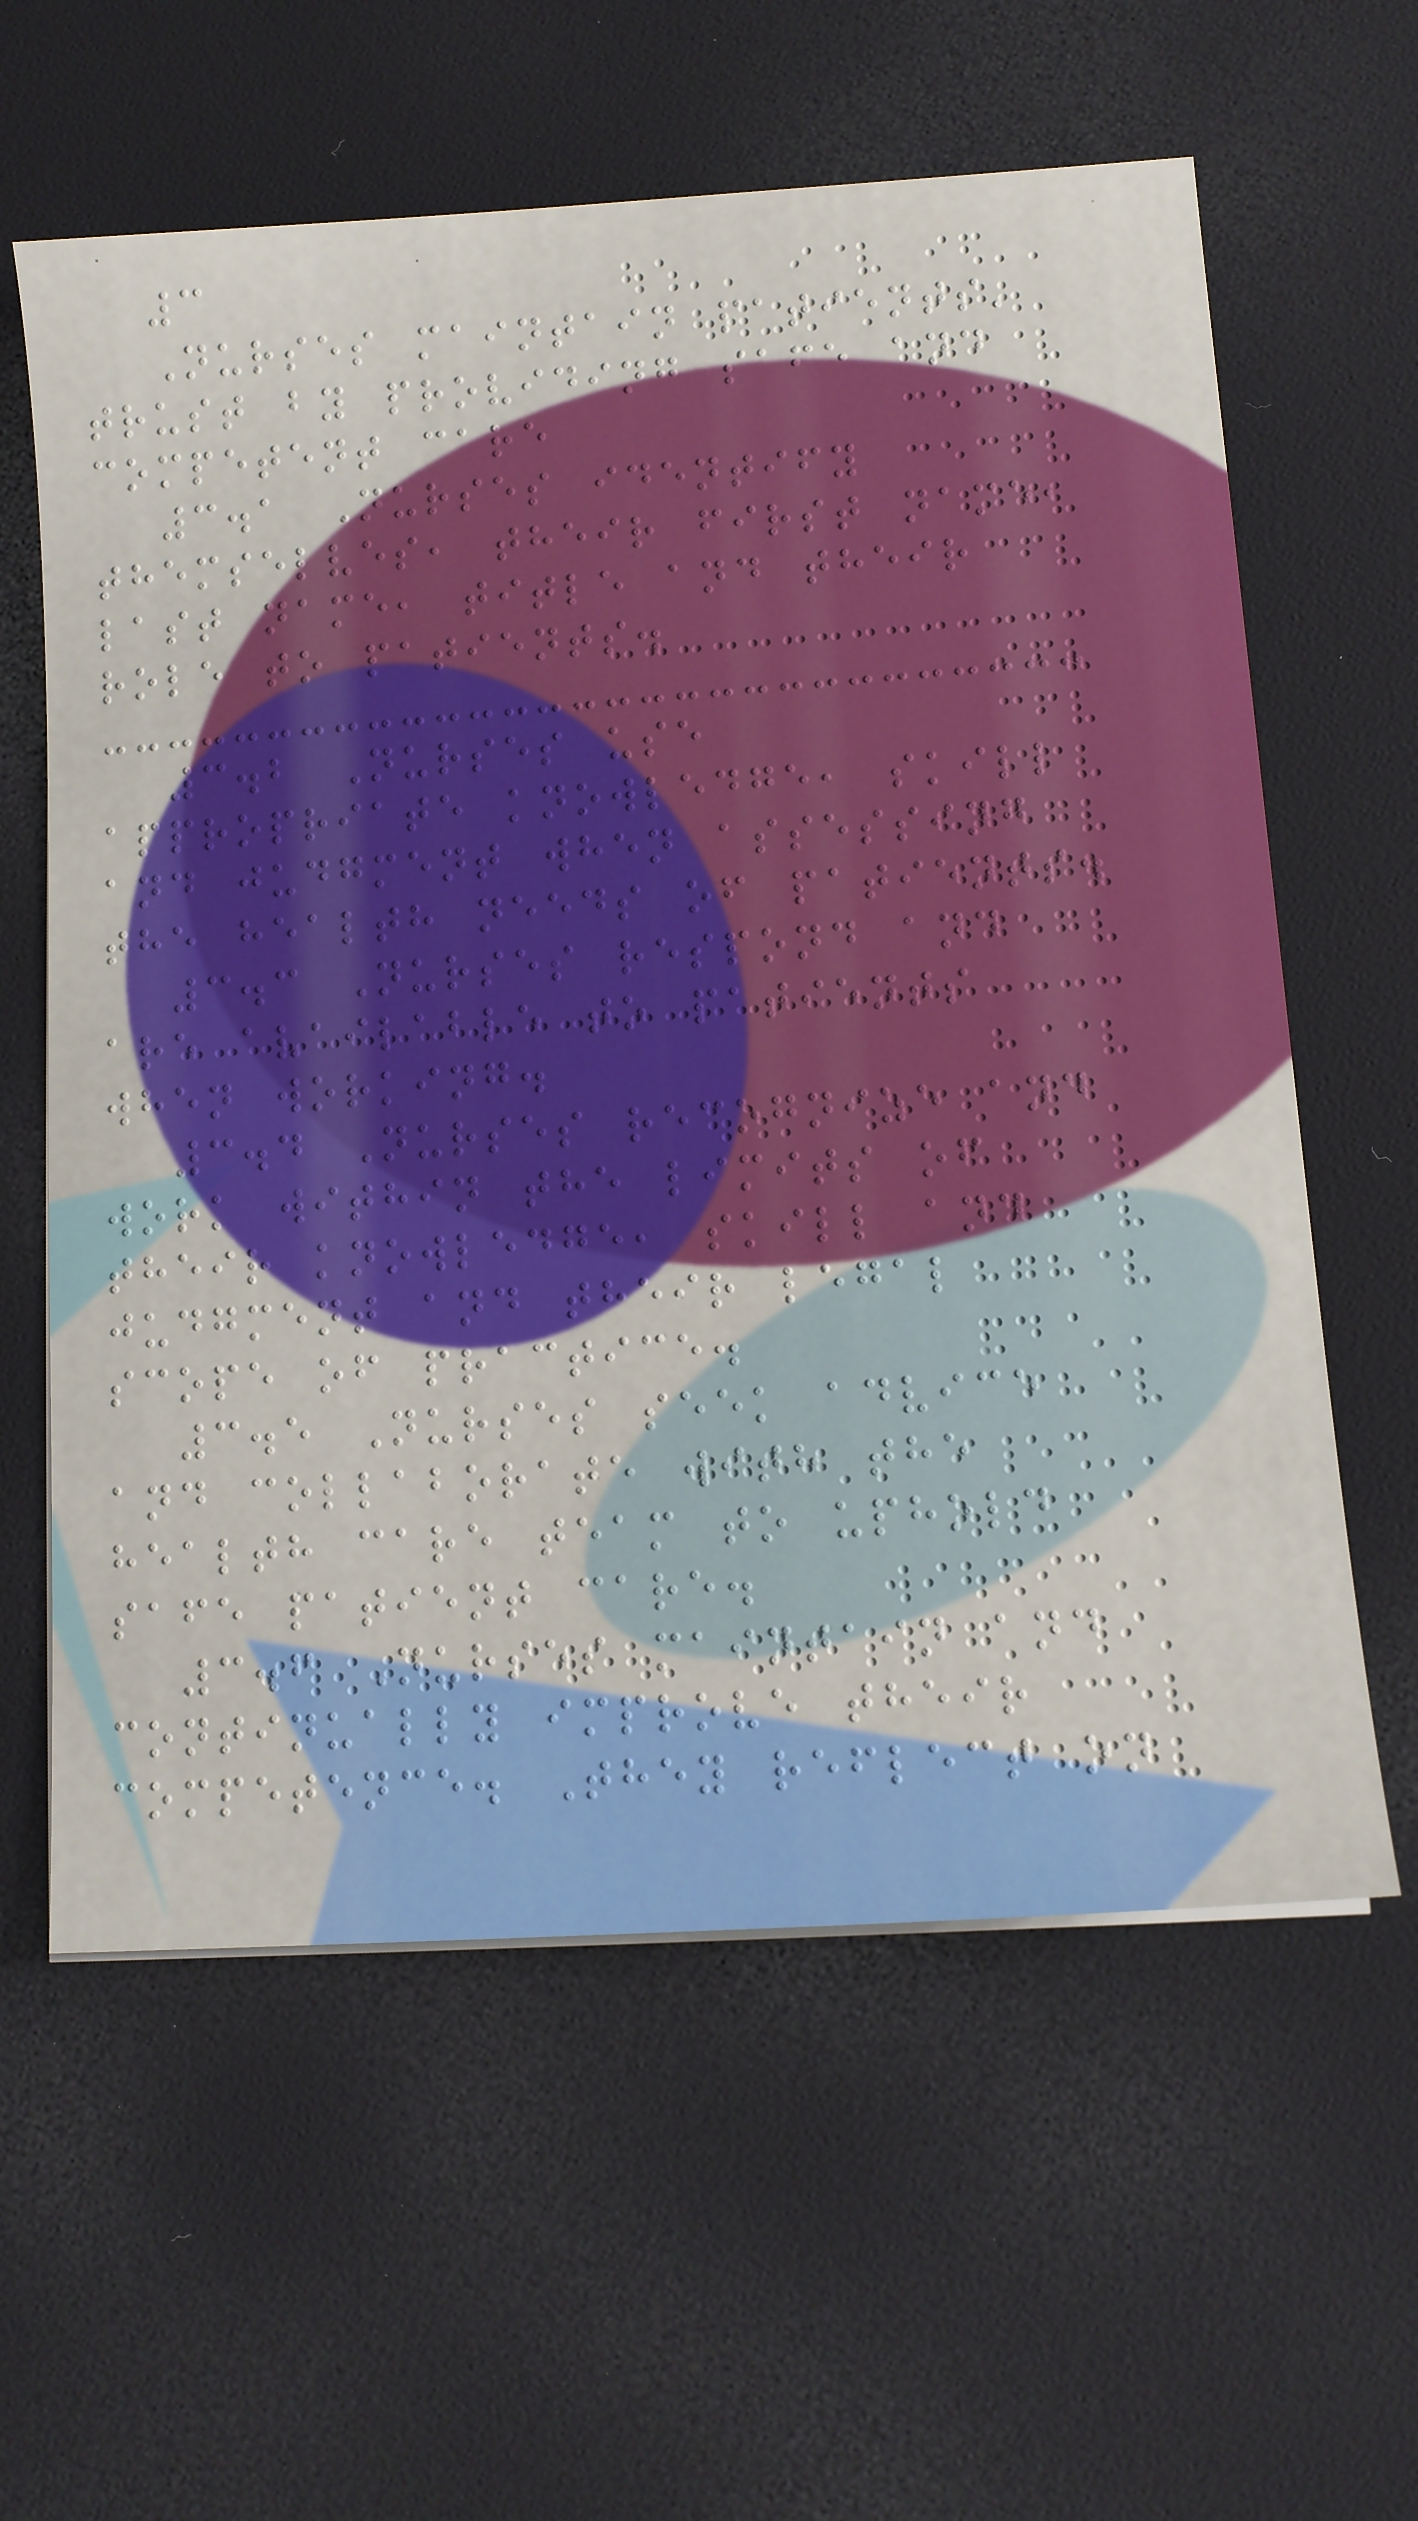3
Nurses maintain patients'
trust by providing safe and
competent care
3.1 Nurses identify
themselves, their first name,
last name, title and their
role to patients.
3.2 Nurses use
appropriate knowledge, skill
and judgment when assessing
the health needs of patients.
3.3 Nurses respond and
are available to patients
when working.
3.4 Nurses recognize and
work within the limits of
their knowledge, skill and
judgment and their legal
scope of practice.
3.5 Nurses seek advice
and collaborate with the
health care team to uphold
safe patient care.
3.6 Nurses maintain and
continually improve their
competence. They reflect on
